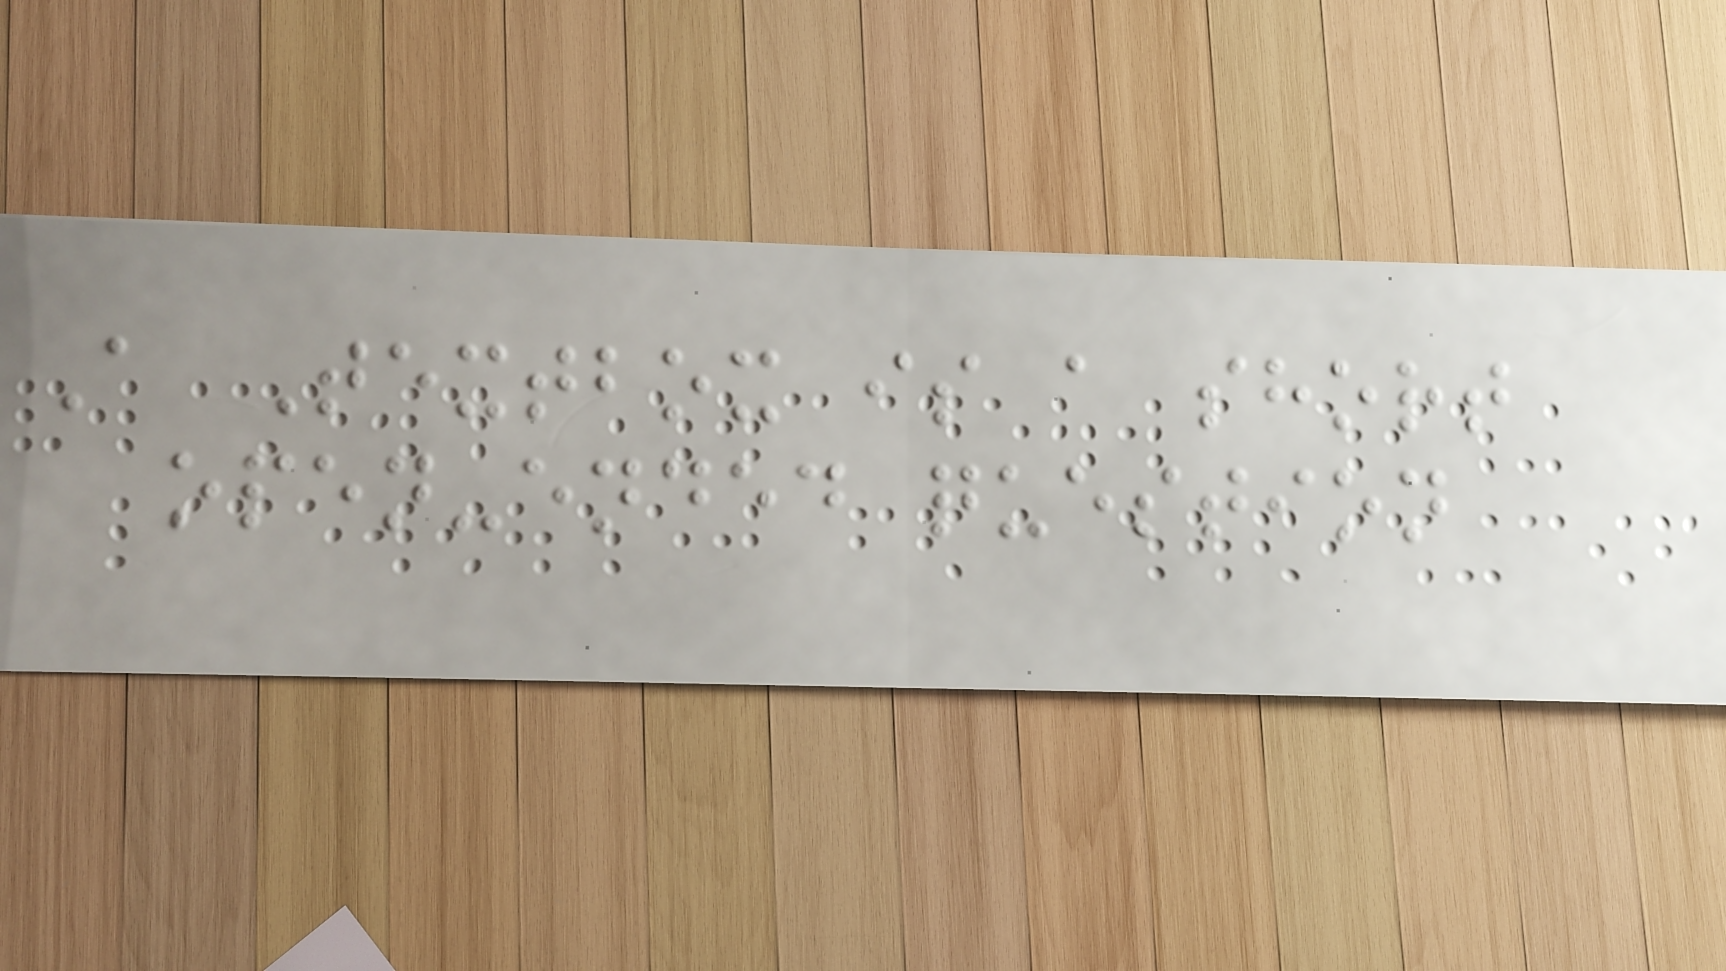A Textbox is a short
open-ended question
